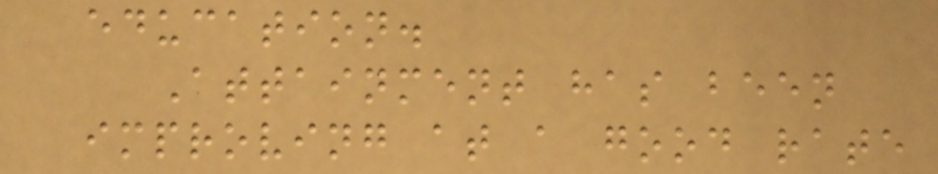education.
Attainment has been
improving at a good rate
